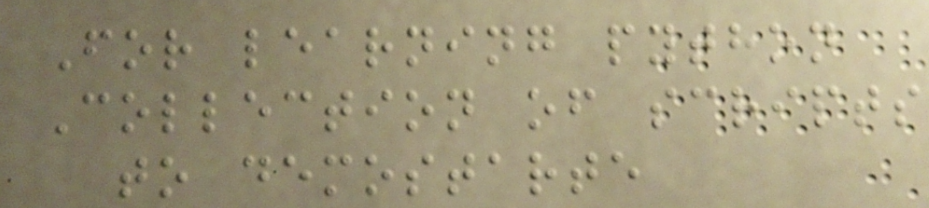For learning python
Collection of scripts
to demostarte
